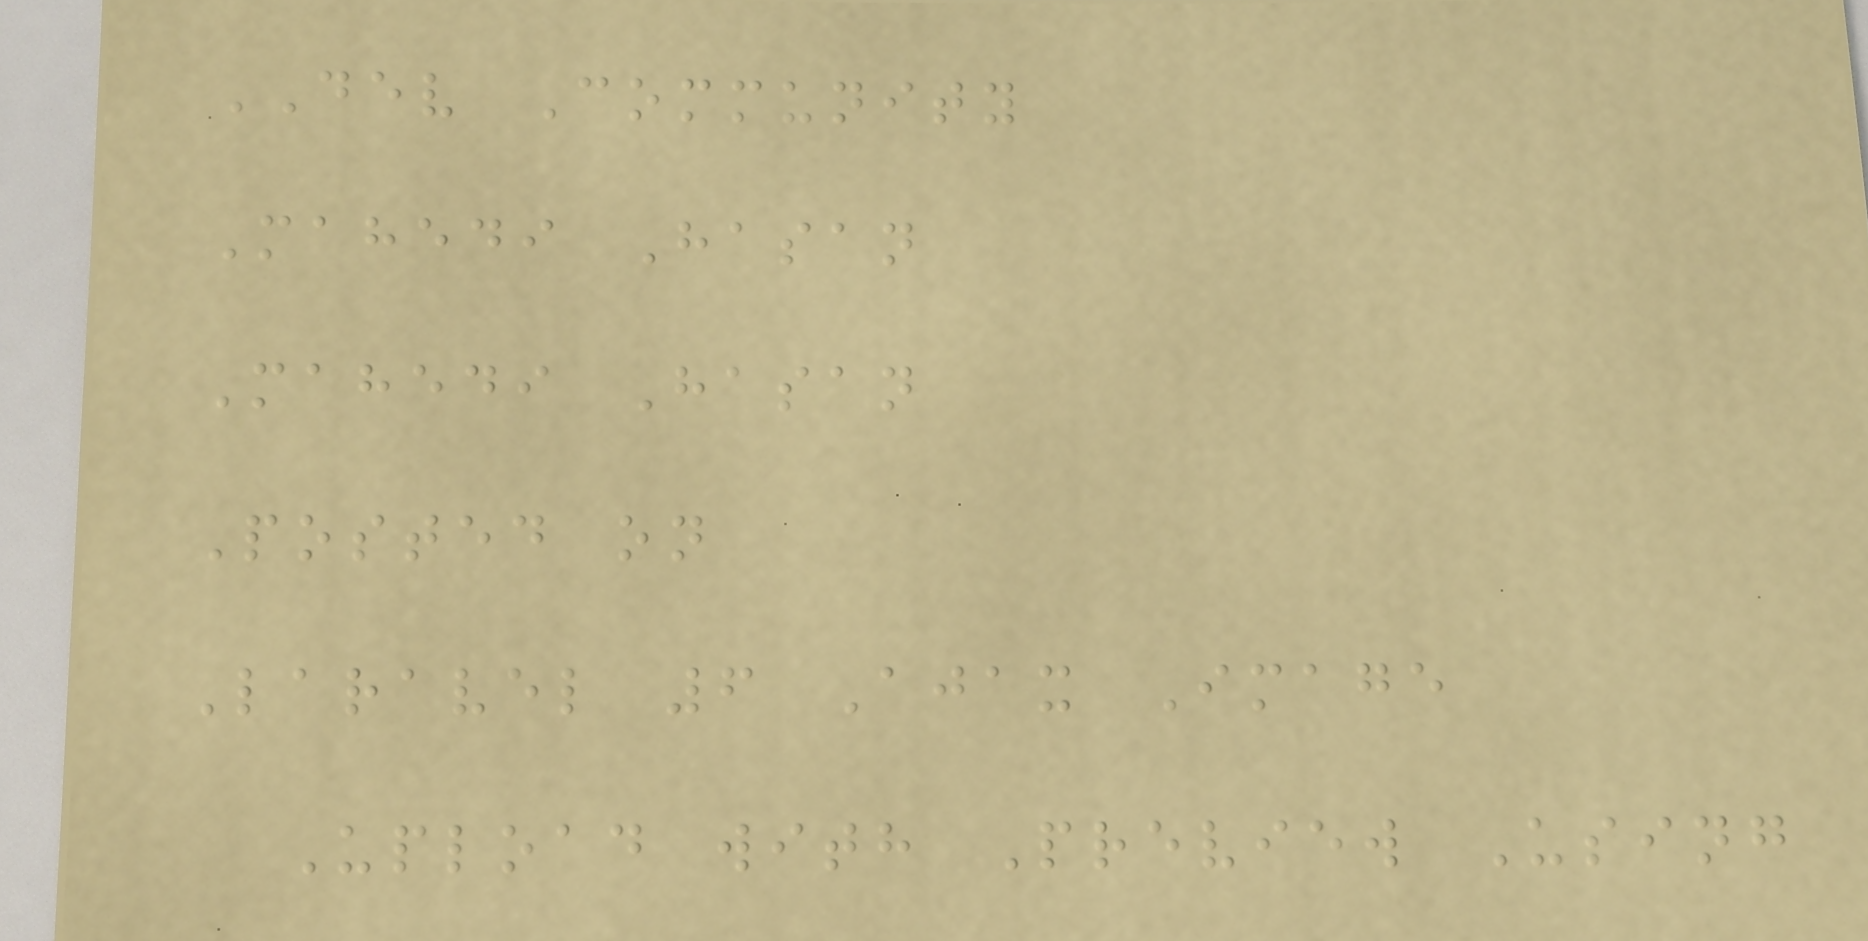DEV Community
Mahedi Hasan
Mahedi Hasan
Posted on
Laravel 6 Ajax Image
Upload with Preview Using
